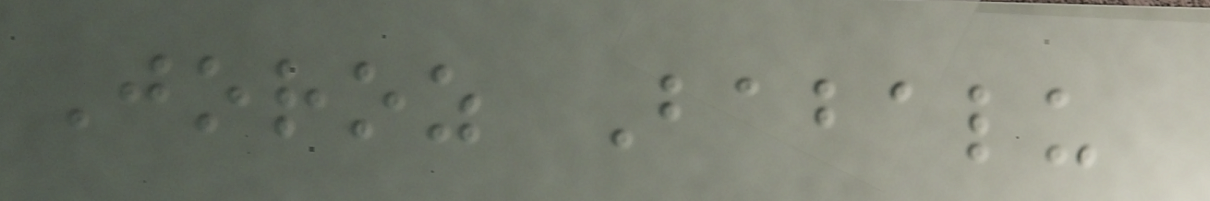Joroz Babalu
